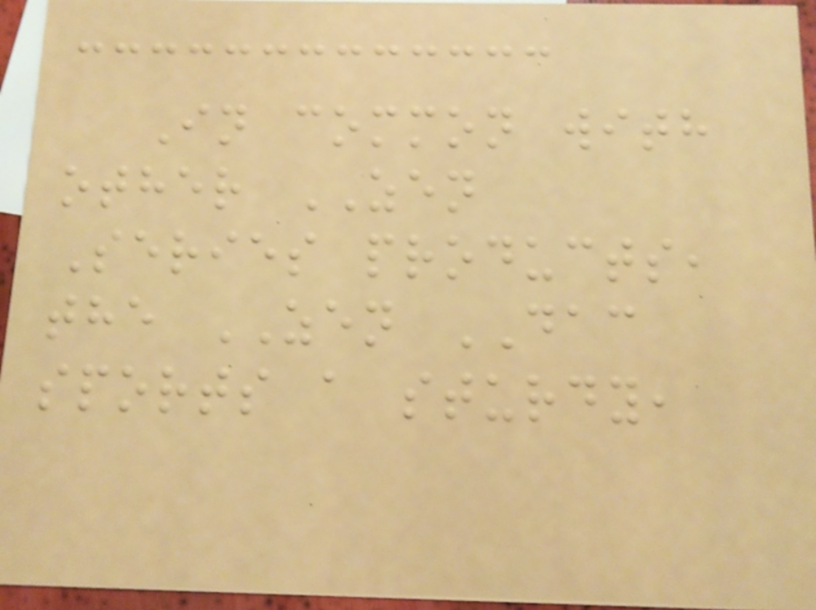In common with
other ZEN
Series products,
the ZEN DAC
sports a sturdy,
